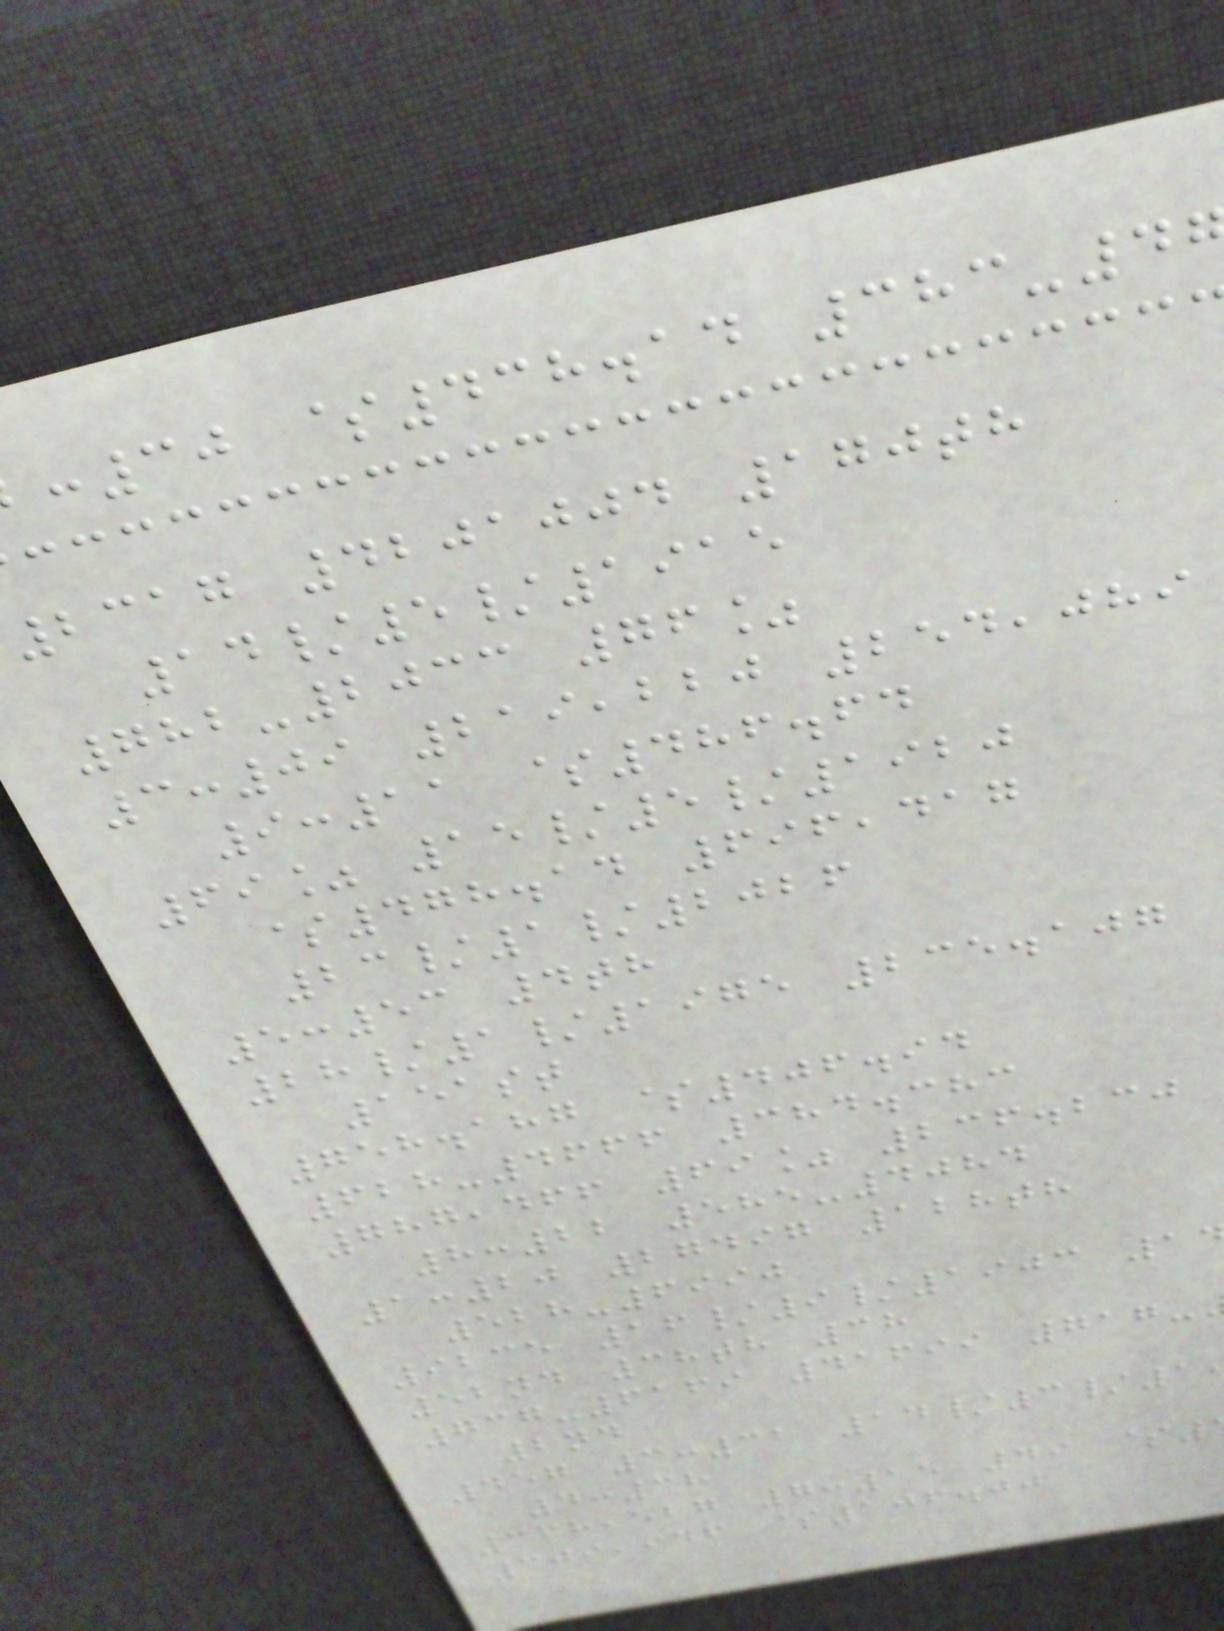:30 $438.14 383-4
2317 4201004 170th
14/5/1915
782-2033 76%
3:09 219,220 254,089
9:11 $486.64
69% 15/5/1920
$478.14 696,417
23/1/2026
5:53 4th
28/1/1975 235.107
151st
758.187 $406.94
628-4666 384.383
787,466 69% 236.230
8:22 585-4084
1:20 27497 128th
528-6990
9235 16/9/1903 1
52nd 38th 38
737-6169 41699 717-
2nd
457 3:32 14/3/1
4:38
368,527 7:15 49 $
309,946 $106.00
